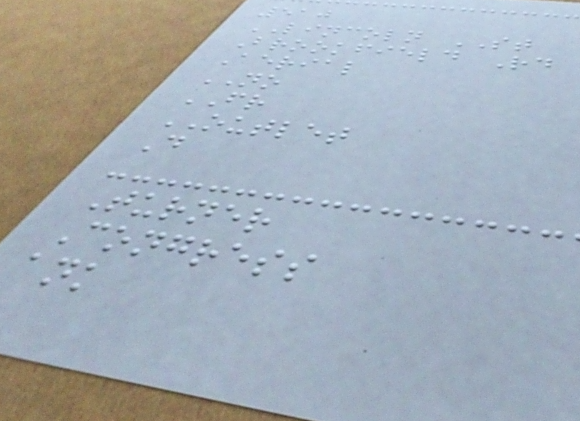510
LINCOLN ST
Brookfield Rd
Aerial
NO
FR
OUTLET
D
Turner
Congress
ank
